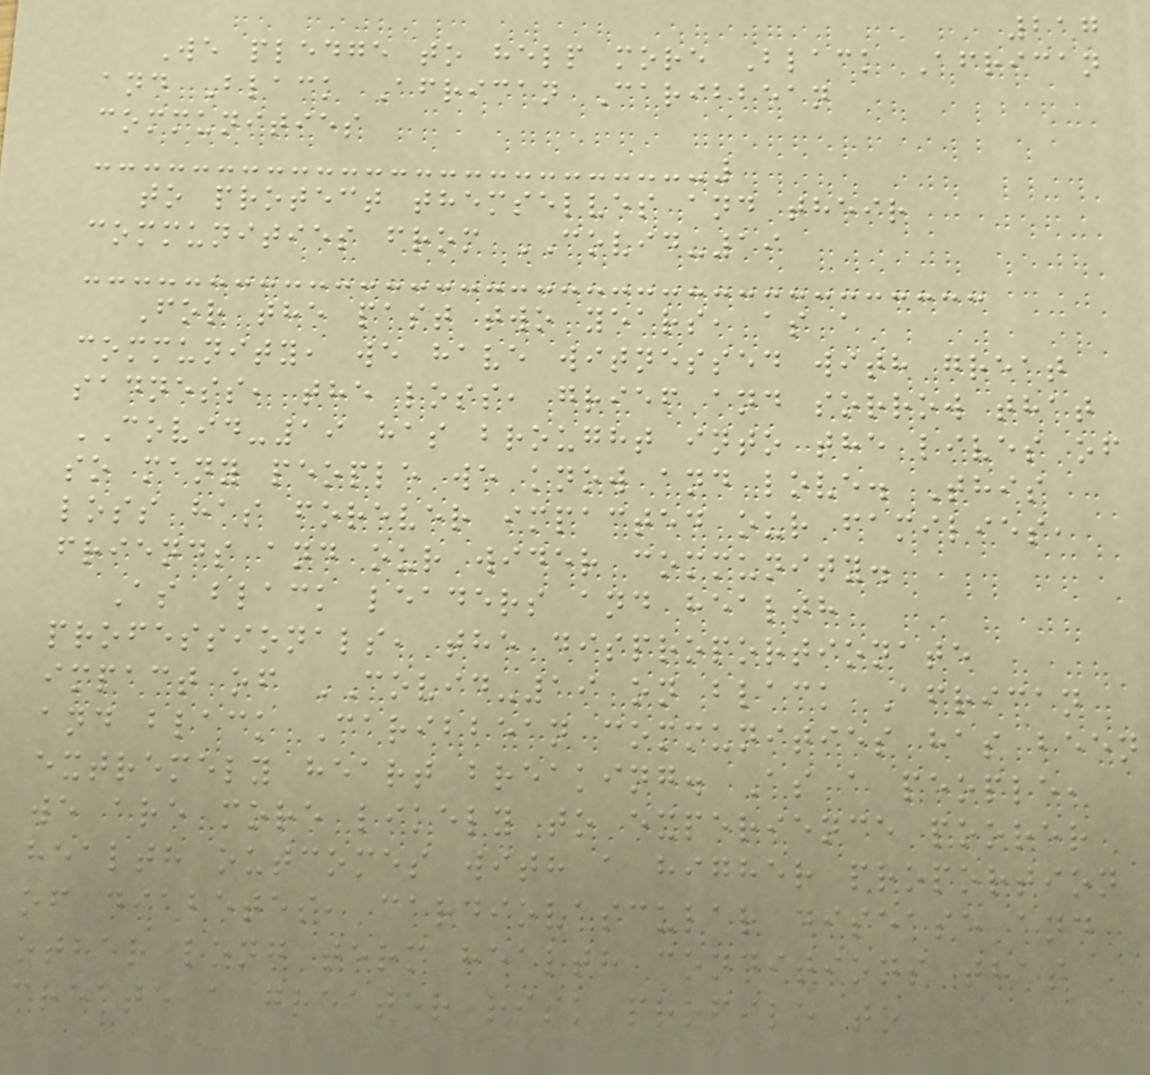217
We pledge to help more Black African
and Black African Caribbean
communities
to protect themselves and their
communities from COVID-19
For the past two years, as a
community, we have witnessed with great
sadness, the loss, grief and sorrow that
COVID-19 has brought into the lives of
so many people we know and love. This
loss has forever impacted our families,
friends and our wider community.
As black leaders and health
professionals, the disproportionate
impact of COVID-19 on black African
and black Caribbean communities has been
extremely heart breaking. As a people,
we are more likely to experience poorer
health outcomes with a higher proportion
of diabetes, cardiovascular disease and
other long term health conditions that
create a greater risk profile to
